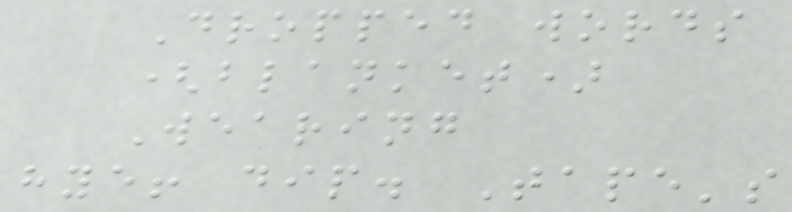Dropped words
(blanket)
Wearing
hye! dip. Tape's
